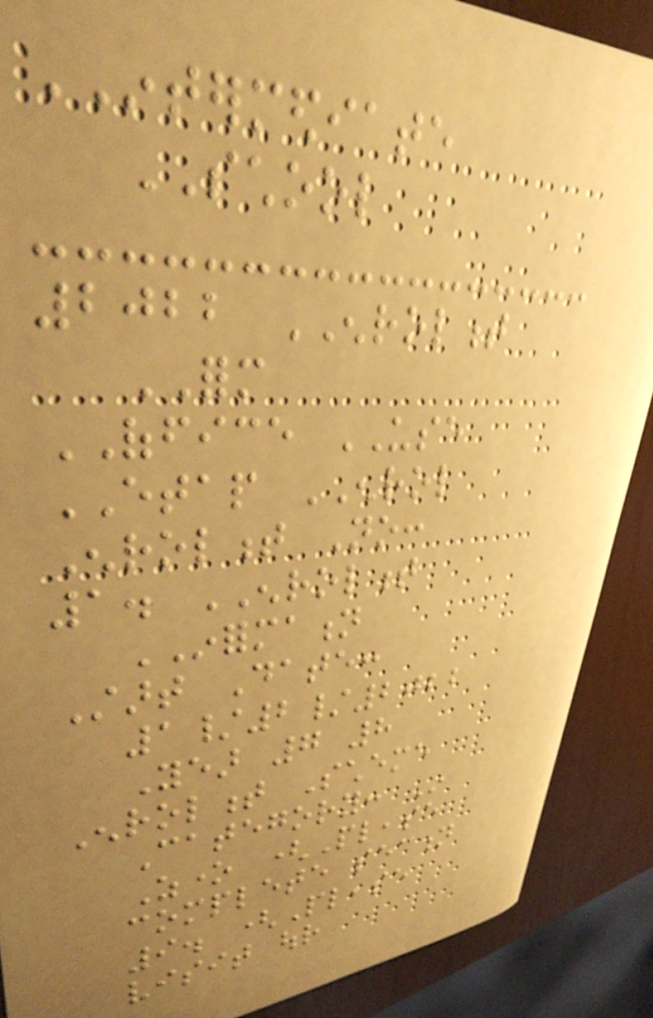INTERMEDIATE
SCHOOL
2022 ENROLMENT
FORM
OFFICE USE
ETAP ENROL
Enrolment No:
1. ENROLMENT
INFORMATION
Start Date:
1/2/2022
Year 7 8
Enrolment Scheme
Category: In
Zone (Please
complete section
9. (Please
visit our
